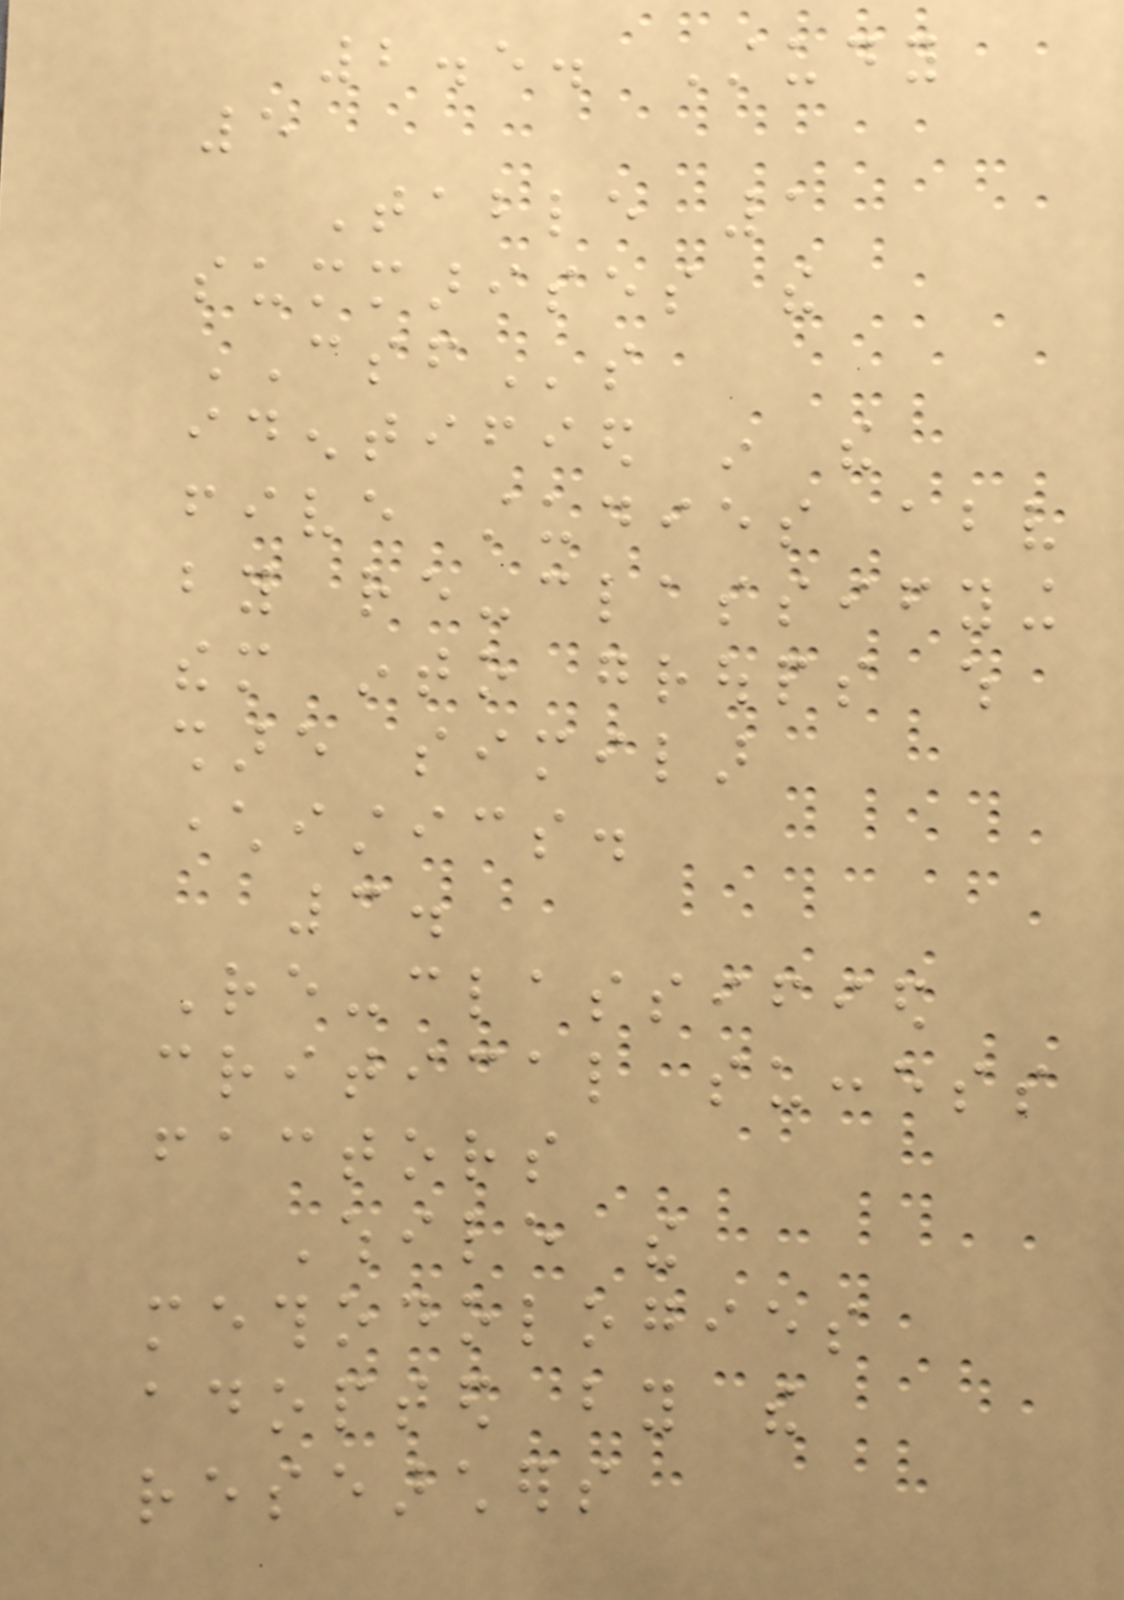2.5. Study
5
Table 1
summarises the
CSFs
identified in the
five studies above
by re-classifying
them into groups which
share similar
characteristics.
3.
Re-classified
critical success
factors
While the
methodologies
adopted by the
researchers
